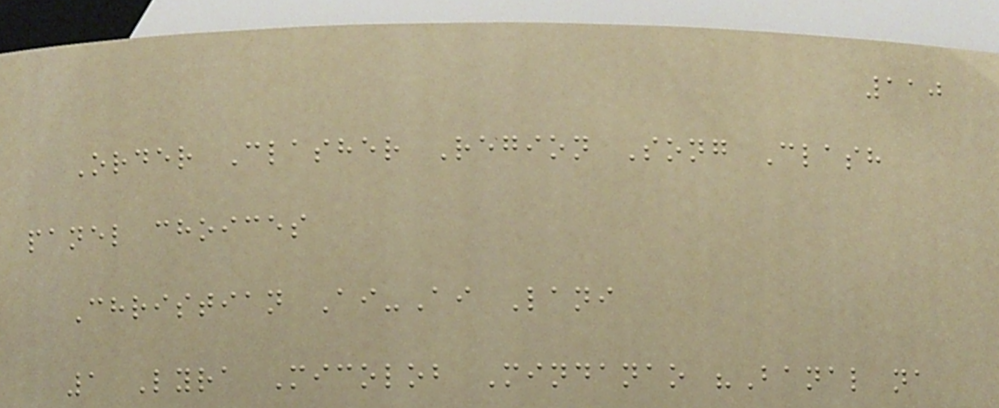110
Order Clasher Region Song Clash
panel choices
Christian Ai-Ai Lani
1 Lyra Micolob Mindanao "Banal na
